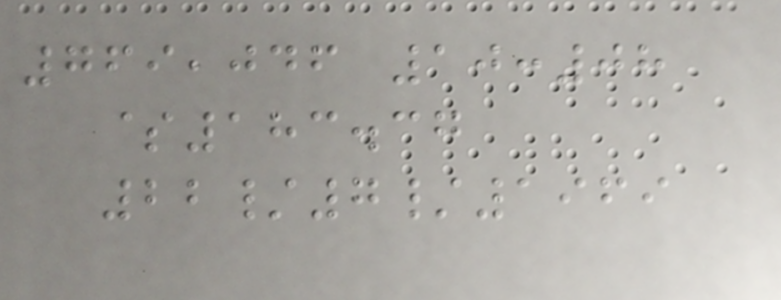769,046 10:08
$183.37
22/7/1969
